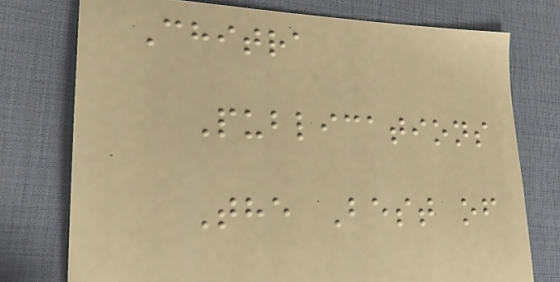Chitra
Publications
The Best of
